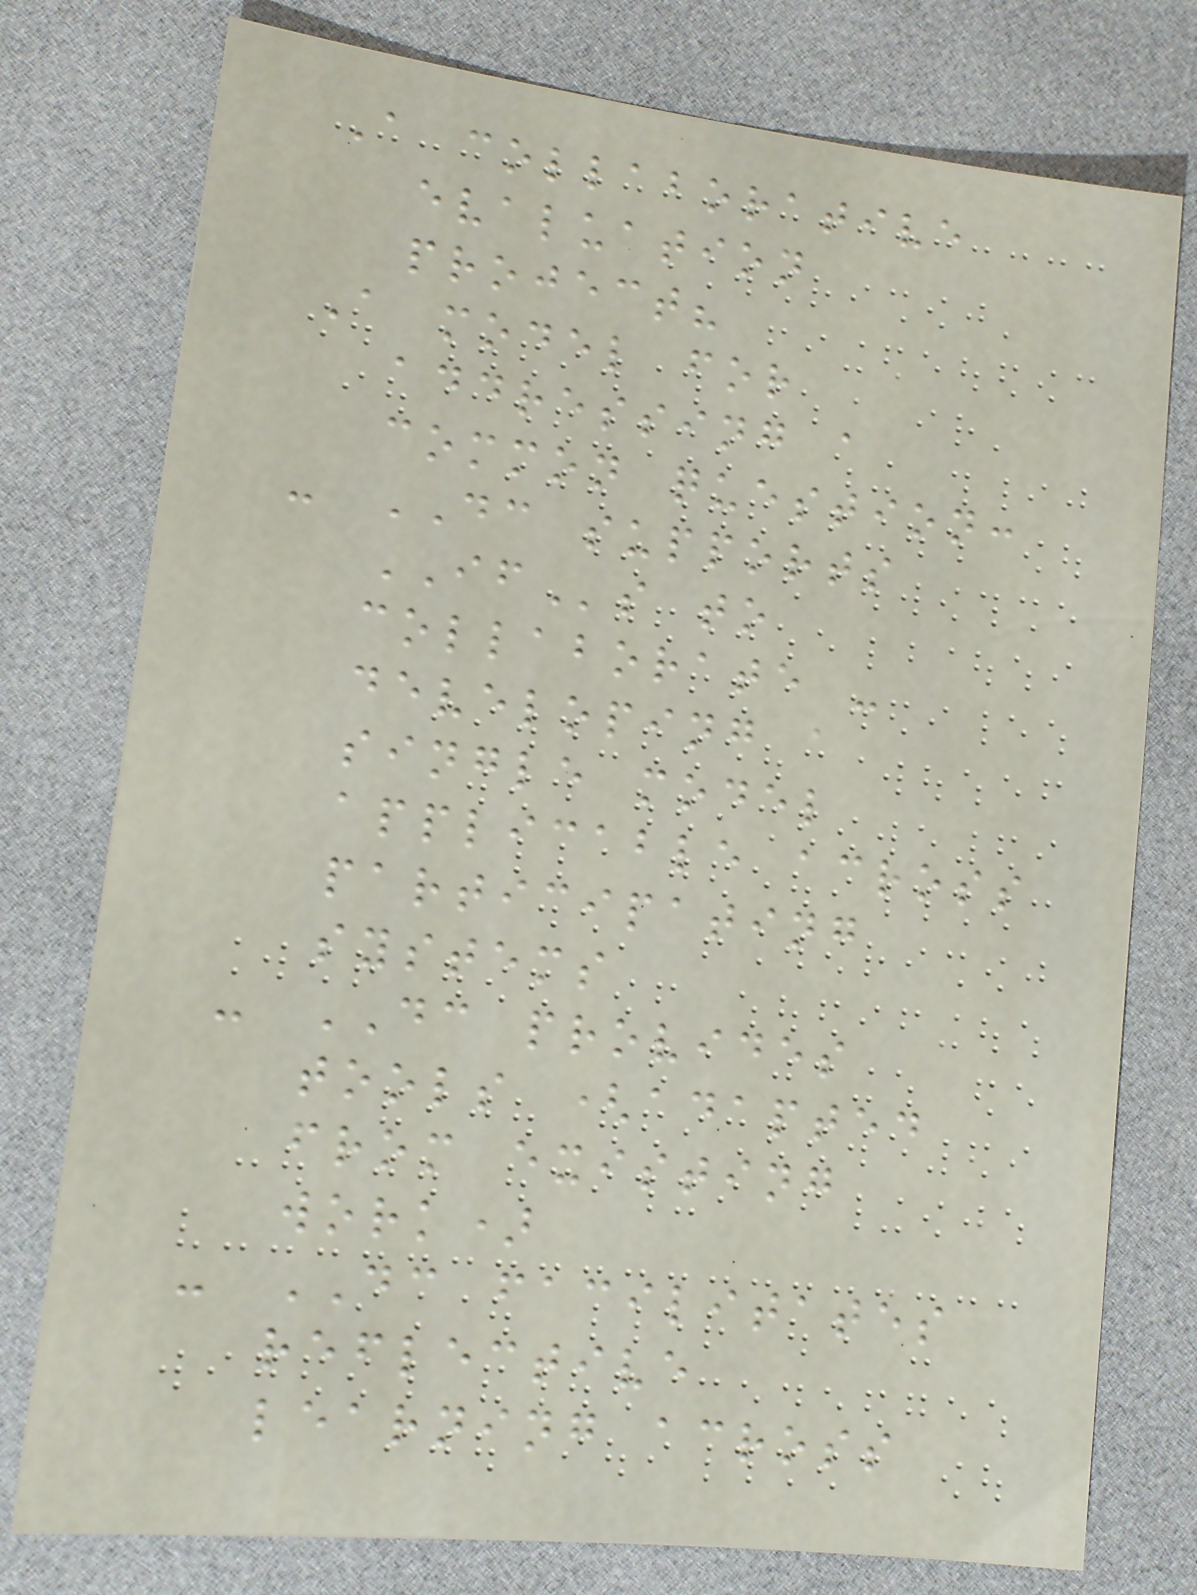A collaborative
evaluation
project?
A model for
addressing a
common question:
- DC supports
IFs to
collaborate -
developing a
single model
applicable across
participating
systems
- DC provides
tools (adapted
from existing
work)
- DC facilitates
reflective
learning across
